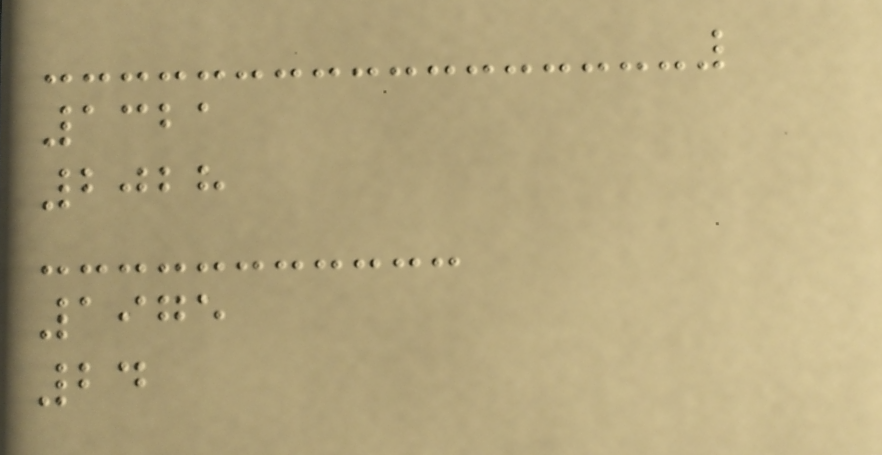1321
2028
1975
24
